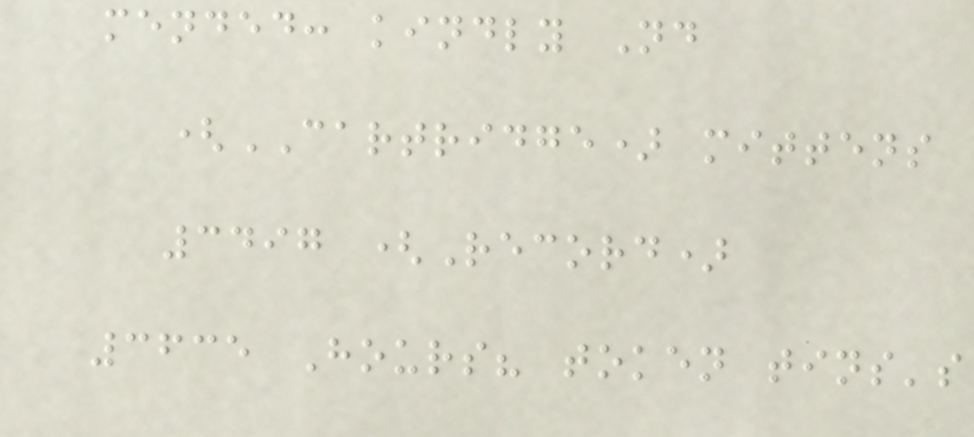mended: kindly Nd
(CARTRIDGE) mittens
3497 (Record)
3635 Hours? token tins's
